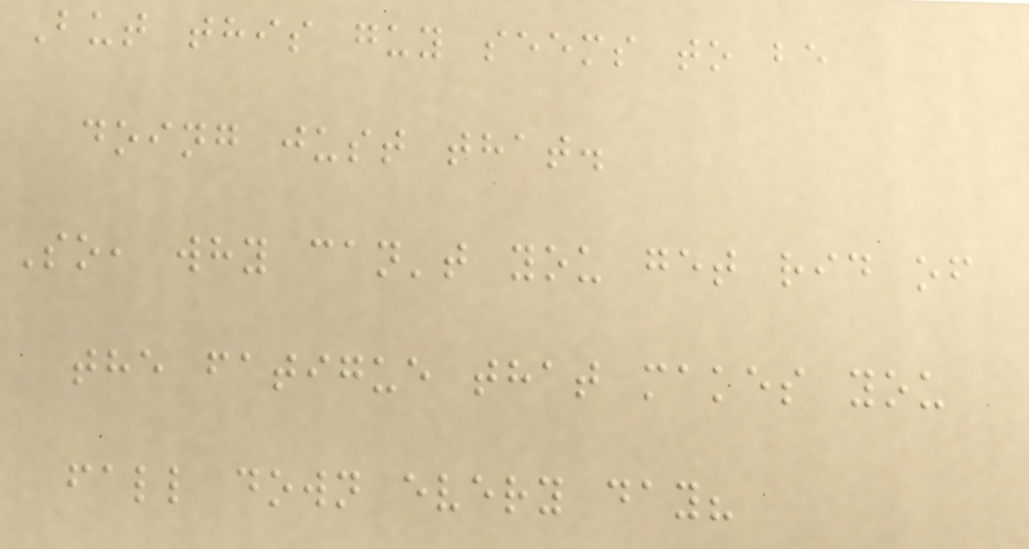But this guy seems to be
doing just that.
So, why can't you get rid of
the fatigue that makes you
fall down every day?
